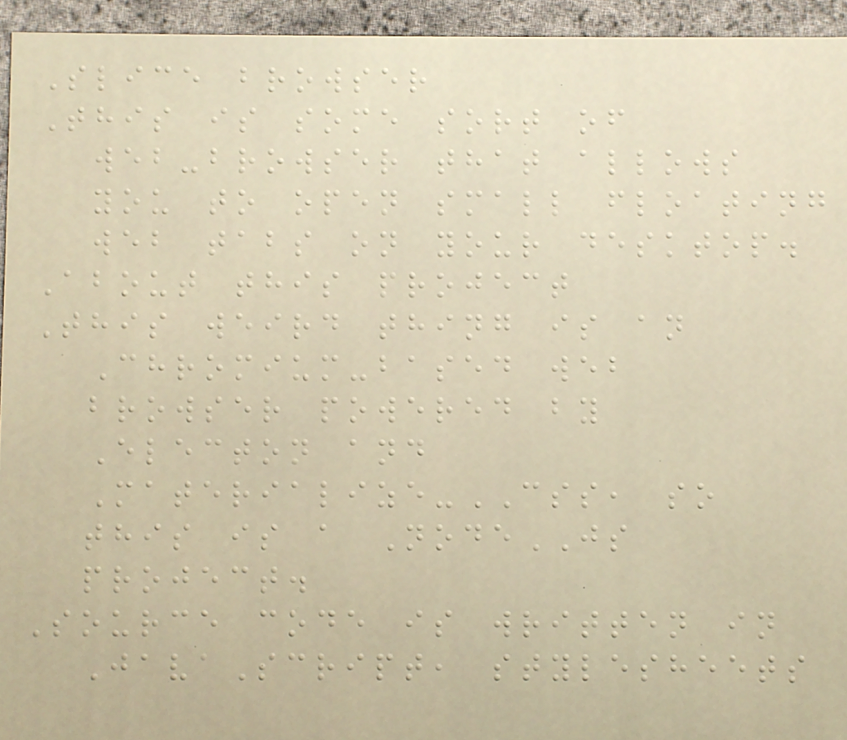Slice browser
This is some sort of
web-browser that allows
you to open small floating
web tabs on your desktop.
About this project
This weird thing is an
Chromium-based web
browser powered by
Electon and
Materialize-CSS, so
this is a NodeJS
project.
Source code is written in
JavaScript, stylesheets
